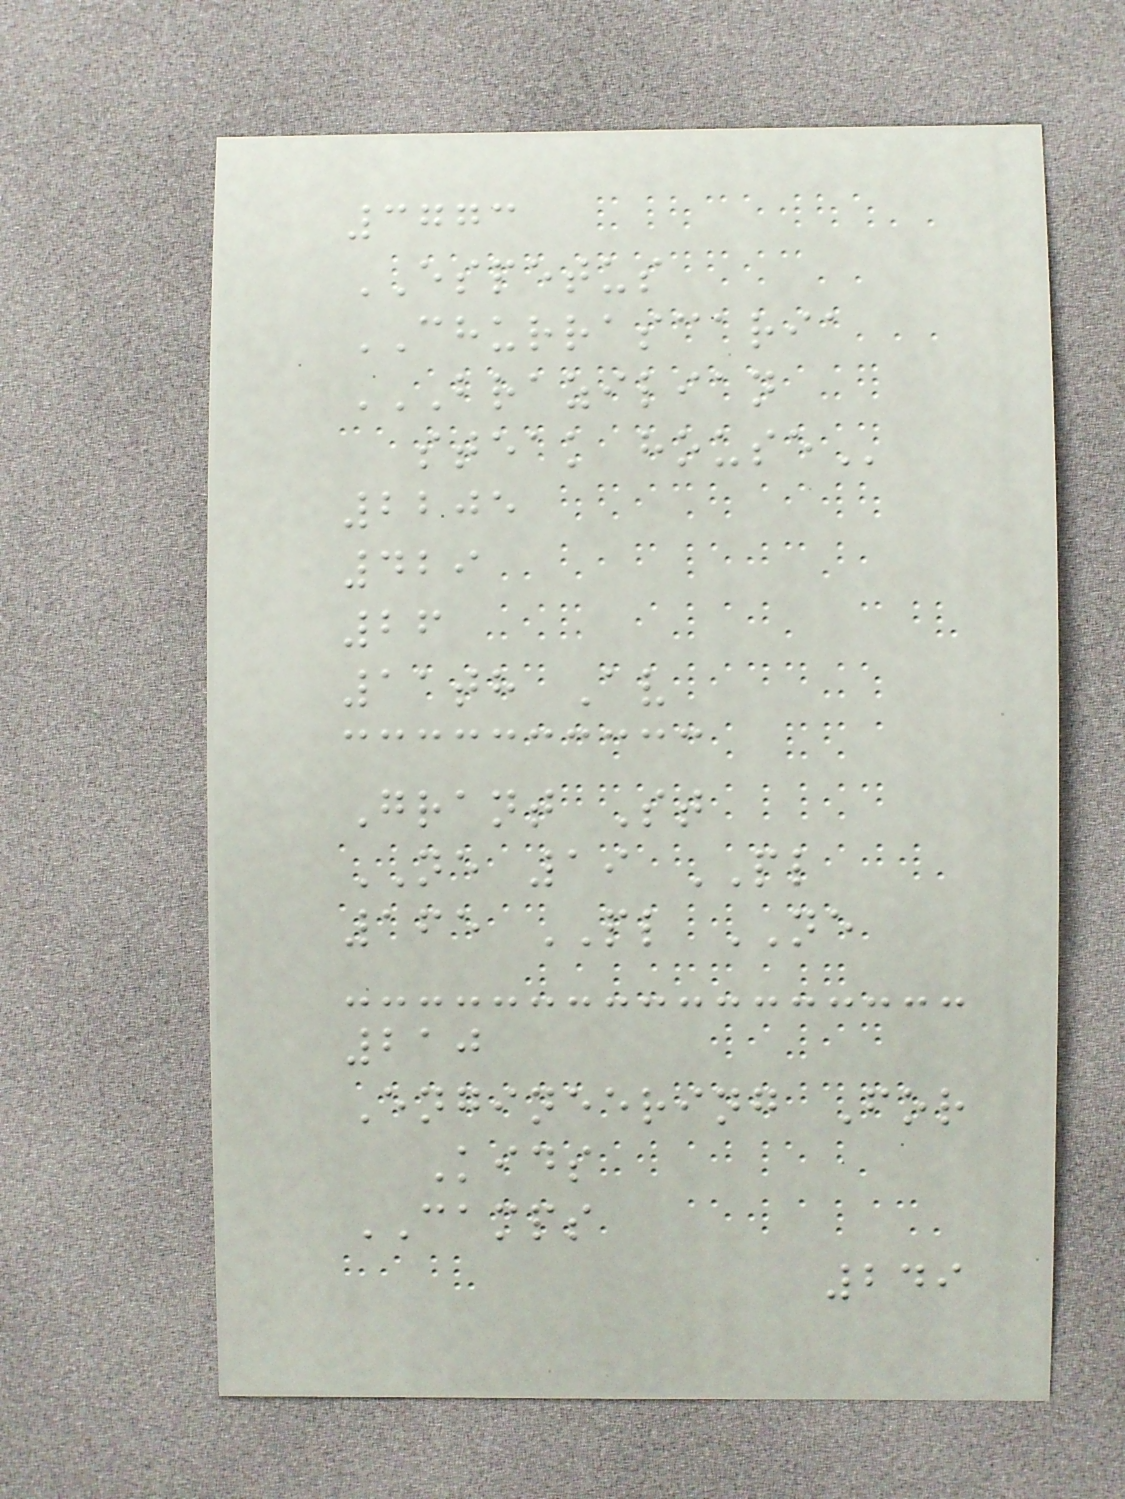3773
ESPETUS
CHURRASCARIA
BRAZILIAN
STEAK HOUSE
2205
429
26
11th Av
Grant St
NE 19 PL
165 PL NE
210
Engineering For
Kids
CAMPS
249
